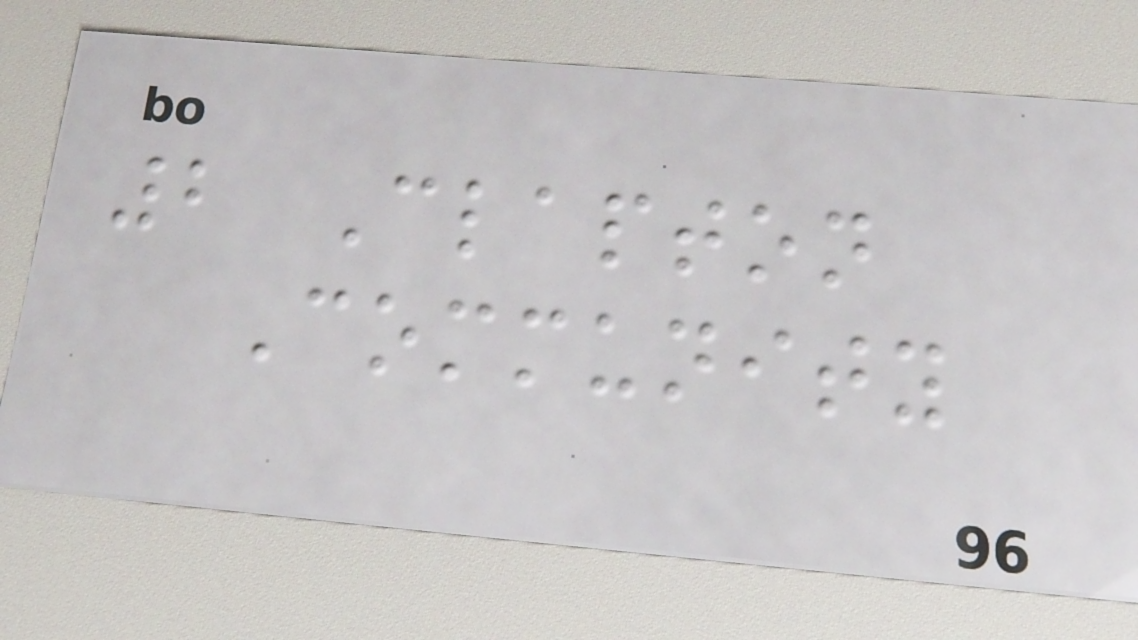2 Clapton
Community
